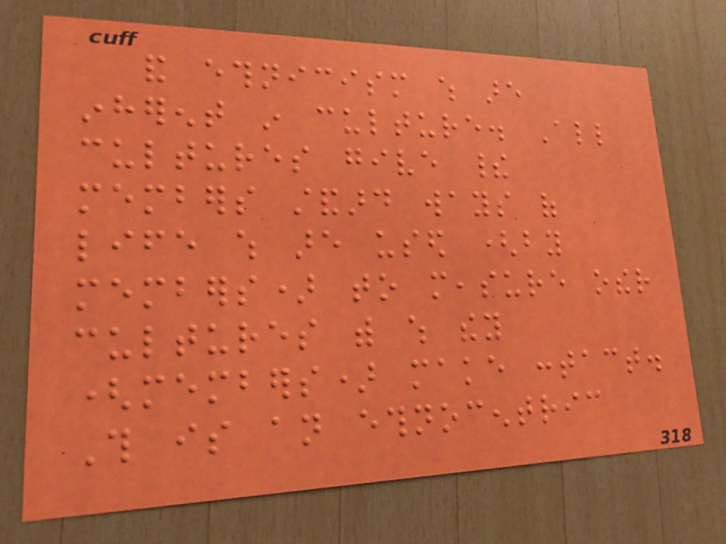and ethnicism which are
inherent in culture. All
cultures give their
members standard ways of
life which are used (by
members) to measure other
cultures with which they
(members) make contact.
This is an ethnocentric
